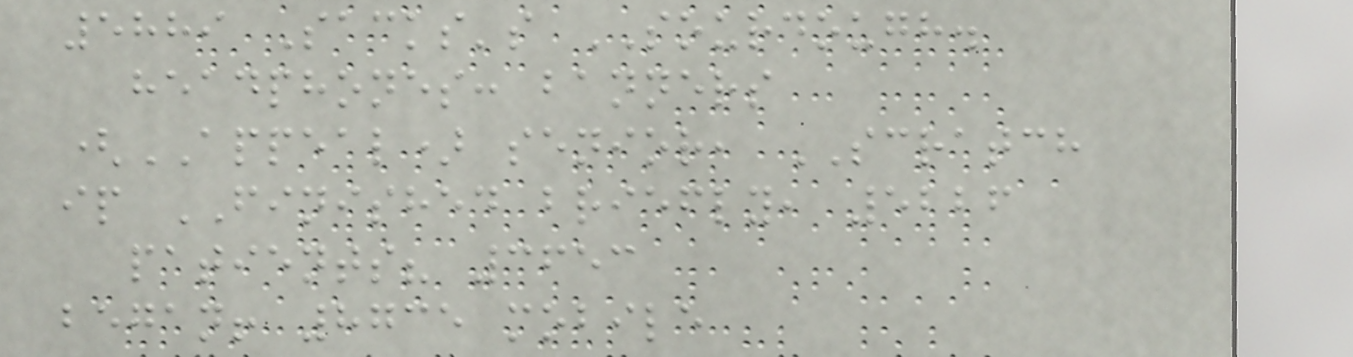5889 Sacks's SOURDOUGH.
headphones: banners
(APPEAL) senior, SCRATCH
ip FINISHED briefly, 5226
patients? 3653
began! 8735 mobile
